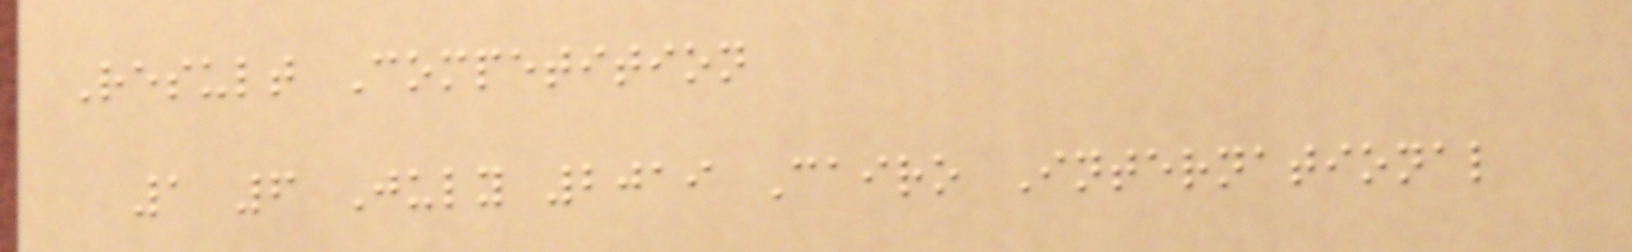Result Competition
1 6 July 2019 Cairo International
